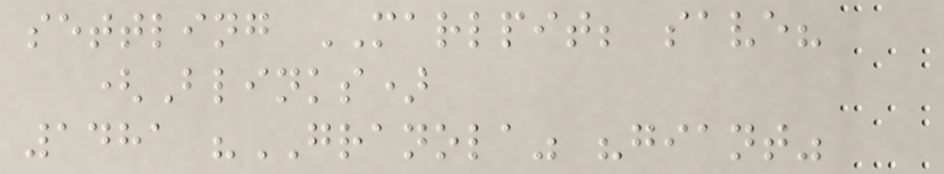settling MARLPIT; save?
(Blinks)
1481 "GRANOLA" "giant"
